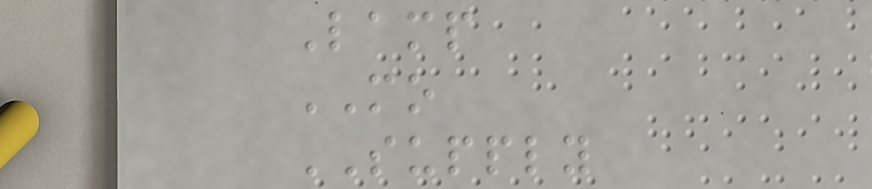Lamp
MO
SUPPLY
